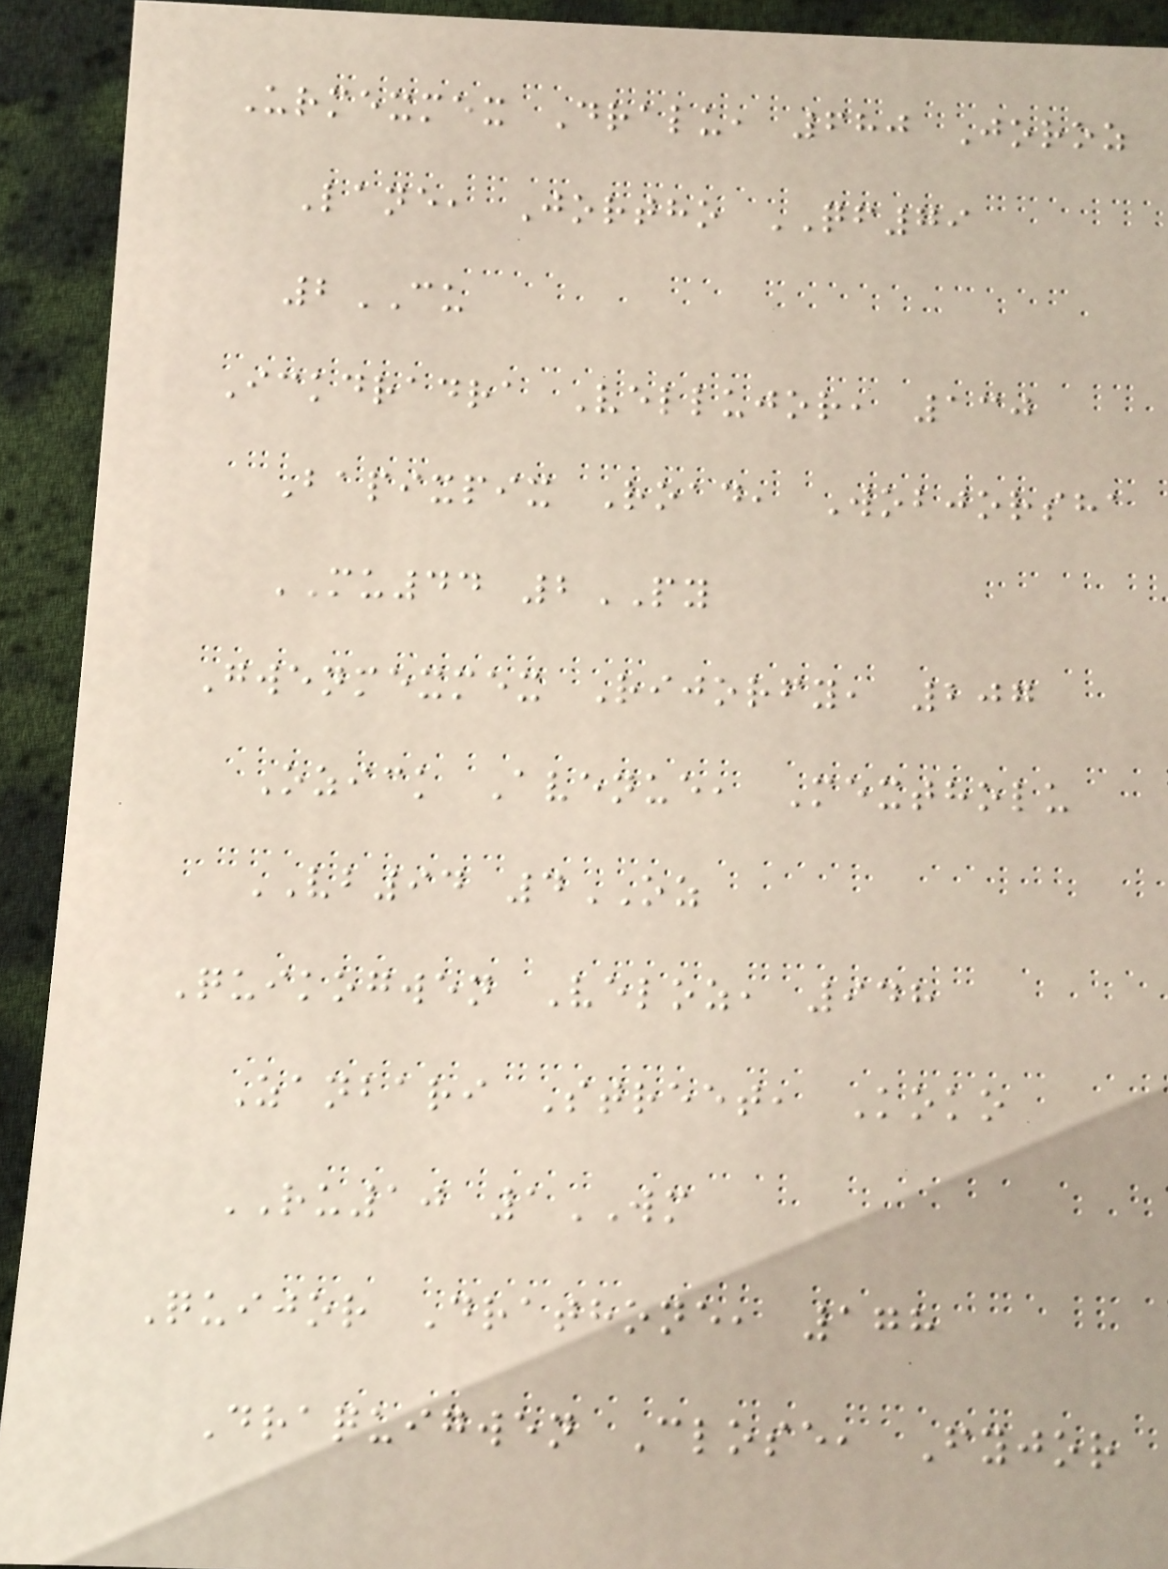Urmexmex Dralu, 680 Joroz
Lane, Jortho QF79
2CU
Ickdradra Vellujor, 130
Bapixpix Road, Wobjorsha
MU44 2PY
Gwenmexmex Rijorfy, 207
Ozick Avenue, Mextholu
VB94 4OZ
Quikogwen Veloz, 948
Zanbari Street, Koko
RU10 1WM
Quijor Drathone, 178
Draquigwen Close, Fyjor
